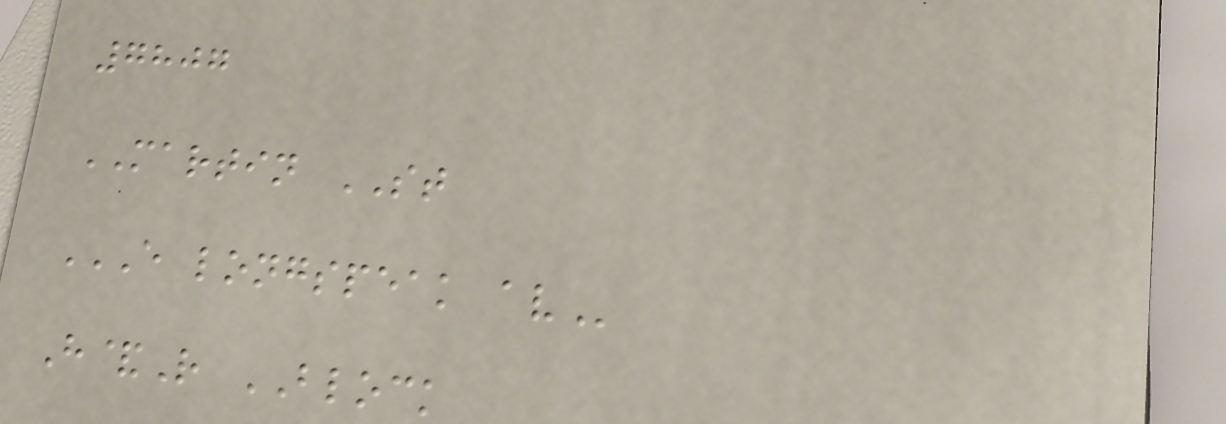7807
MARTIN ST
E LONGSPEAK AV
H&R BLOCK
